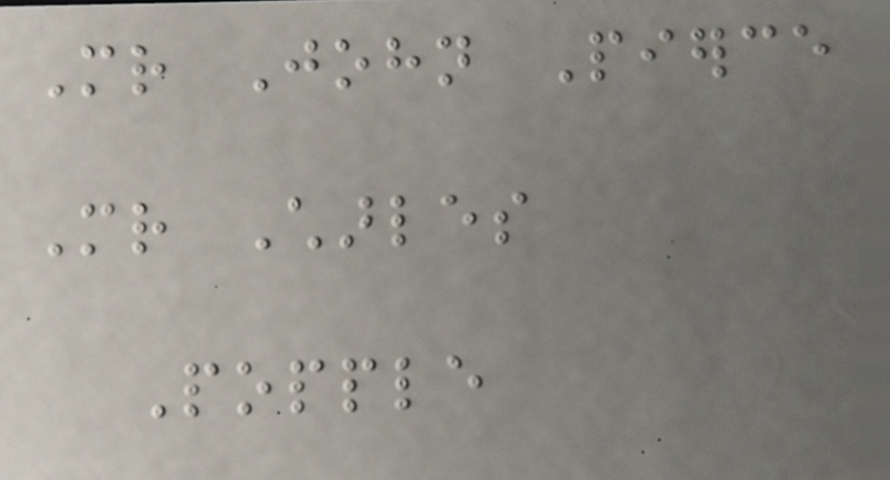Mr John Pierce
Mr Charles
Popple
